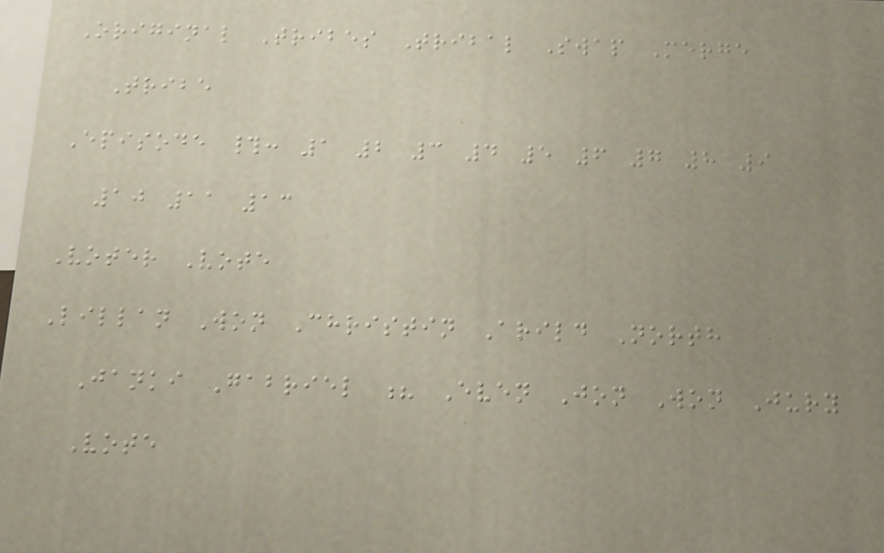Original Tribes Tribal Swap Merge
Tribe
Episode #: 1 2 3 4 5 6 7 8 9
10 11 13
Voter Vote
Lillan Won Christin Arild North
Janki Gabriel ? Even Jon Won Jury
Vote
